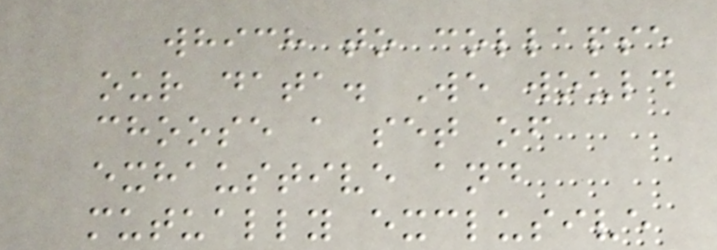which to collapse
our data. We would
choose a set of
exhaustive and
mutually exclusive
